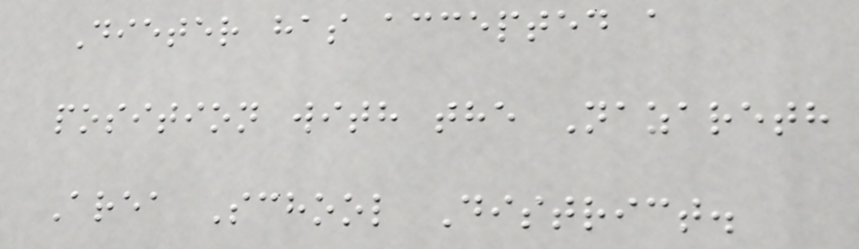Dieter has accepted a
position with the Nazareth
Area School District.
